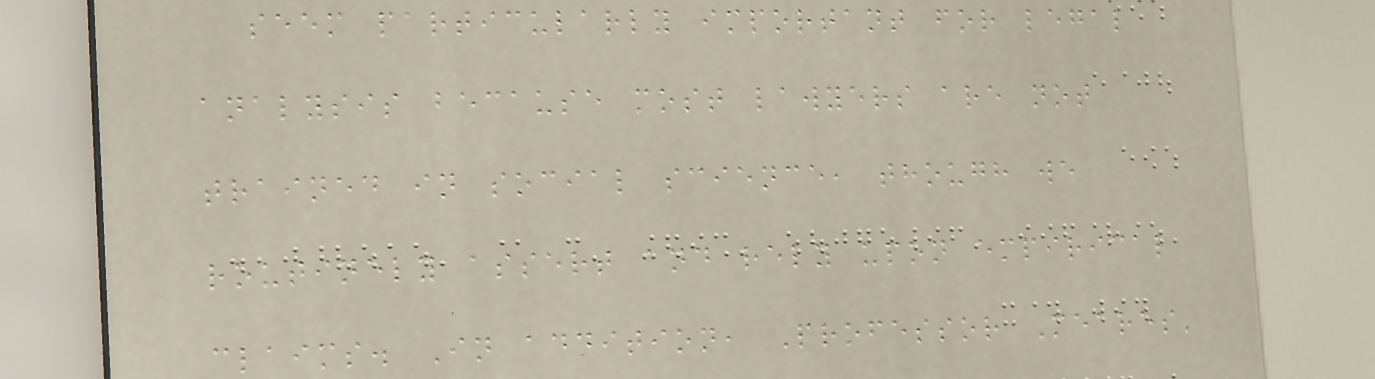seem particularly important for legal
analysis because most lawyers are not
trained in social science, though we
routinely assert and rely upon empirical
claims. In addition, Professor Meares'
